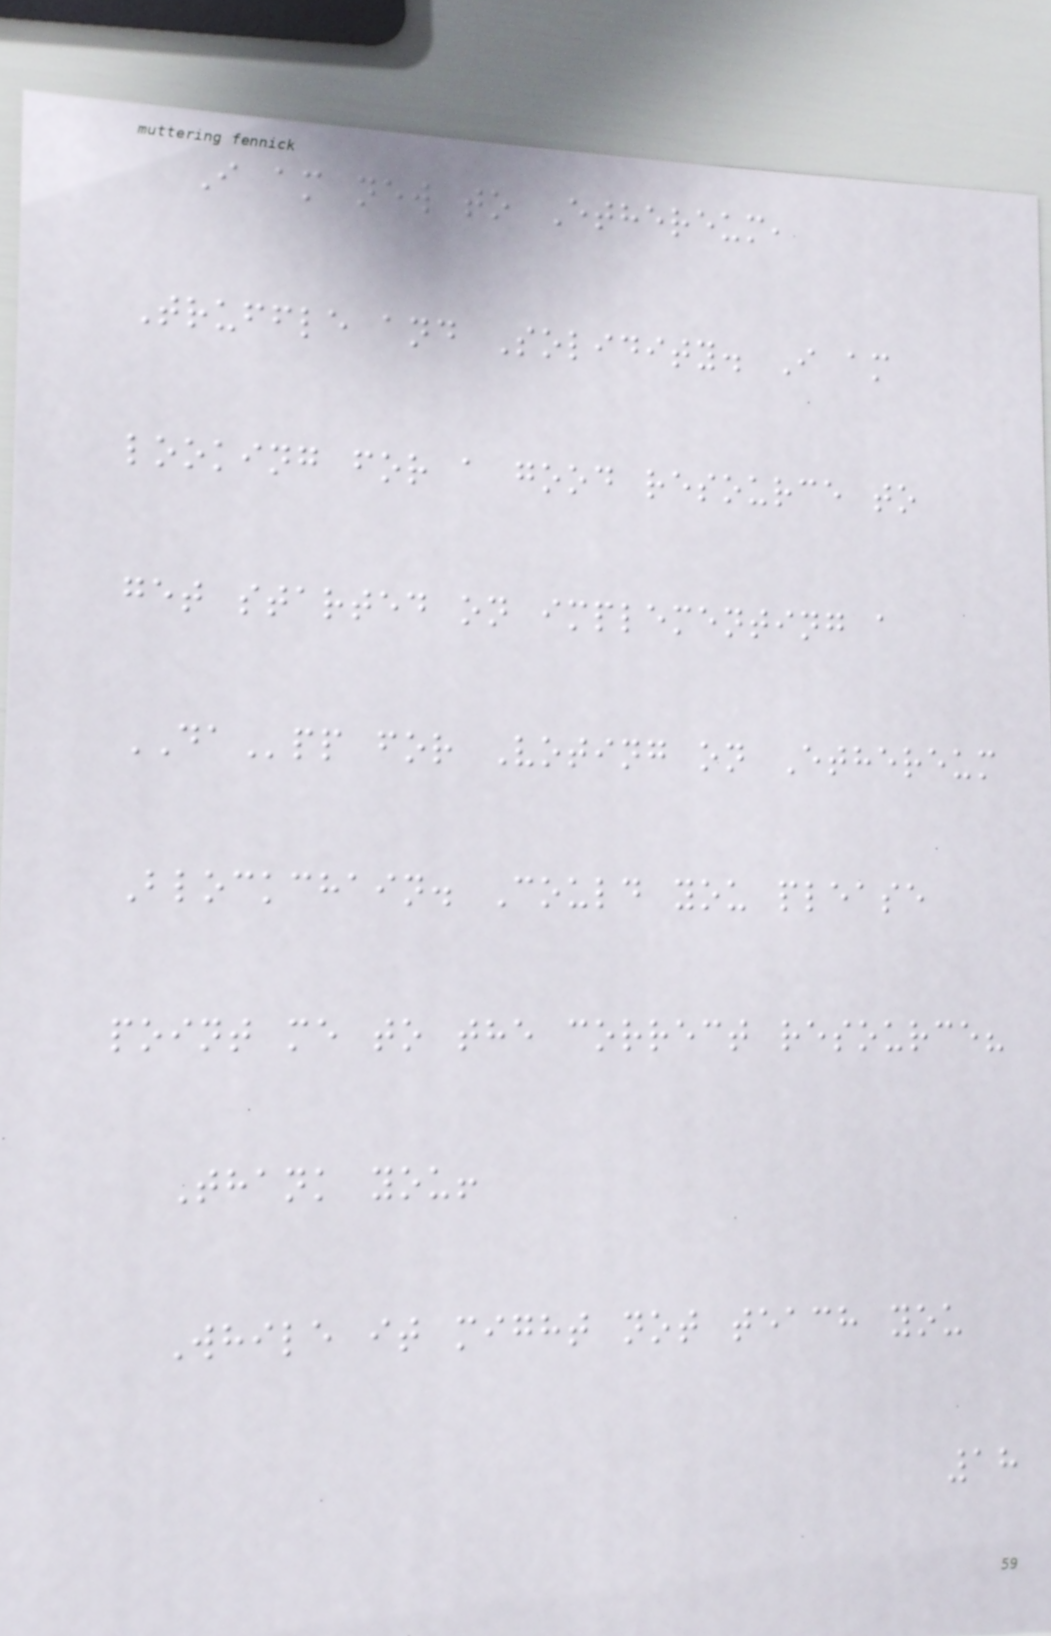I am new to Ethereum,
Truffle and Solidity. I am
looking for a good resource to
get started on implementing a
DApp for Voting on Ethereum
Blockchain. Could you please
point me to the correct resource?
Thank you!
While it might not teach you
18
